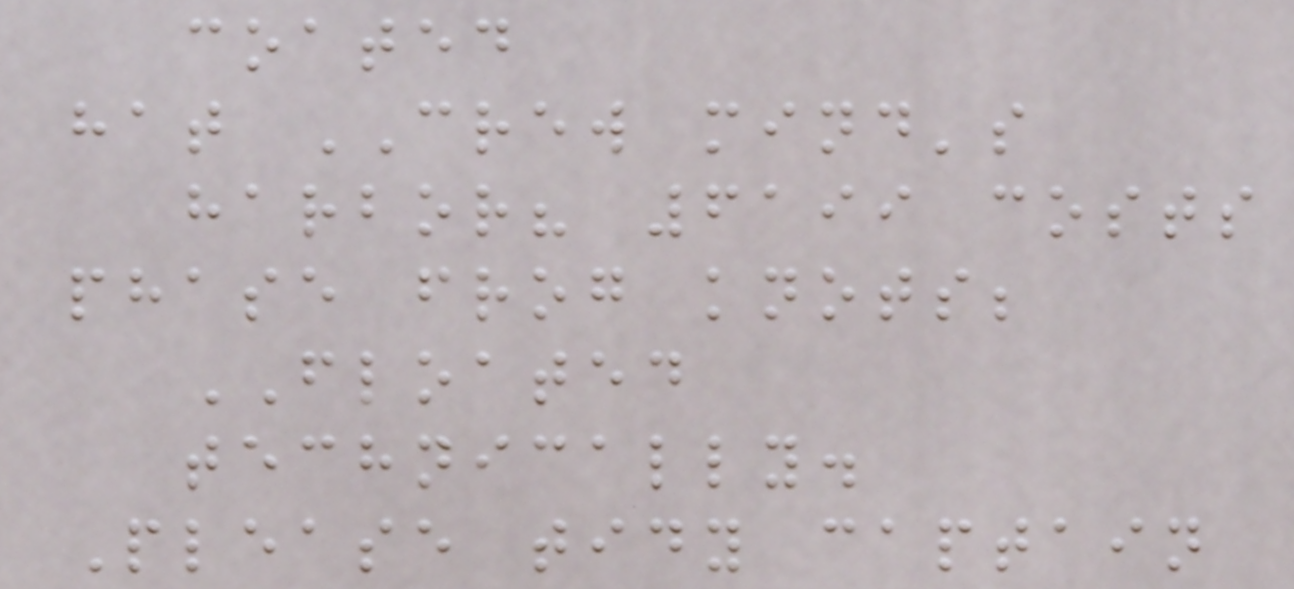coated
hat CREW mind's
harbor? 6199 costs
phase frog knots;
FLOATED
technically.
Please tidy captain
